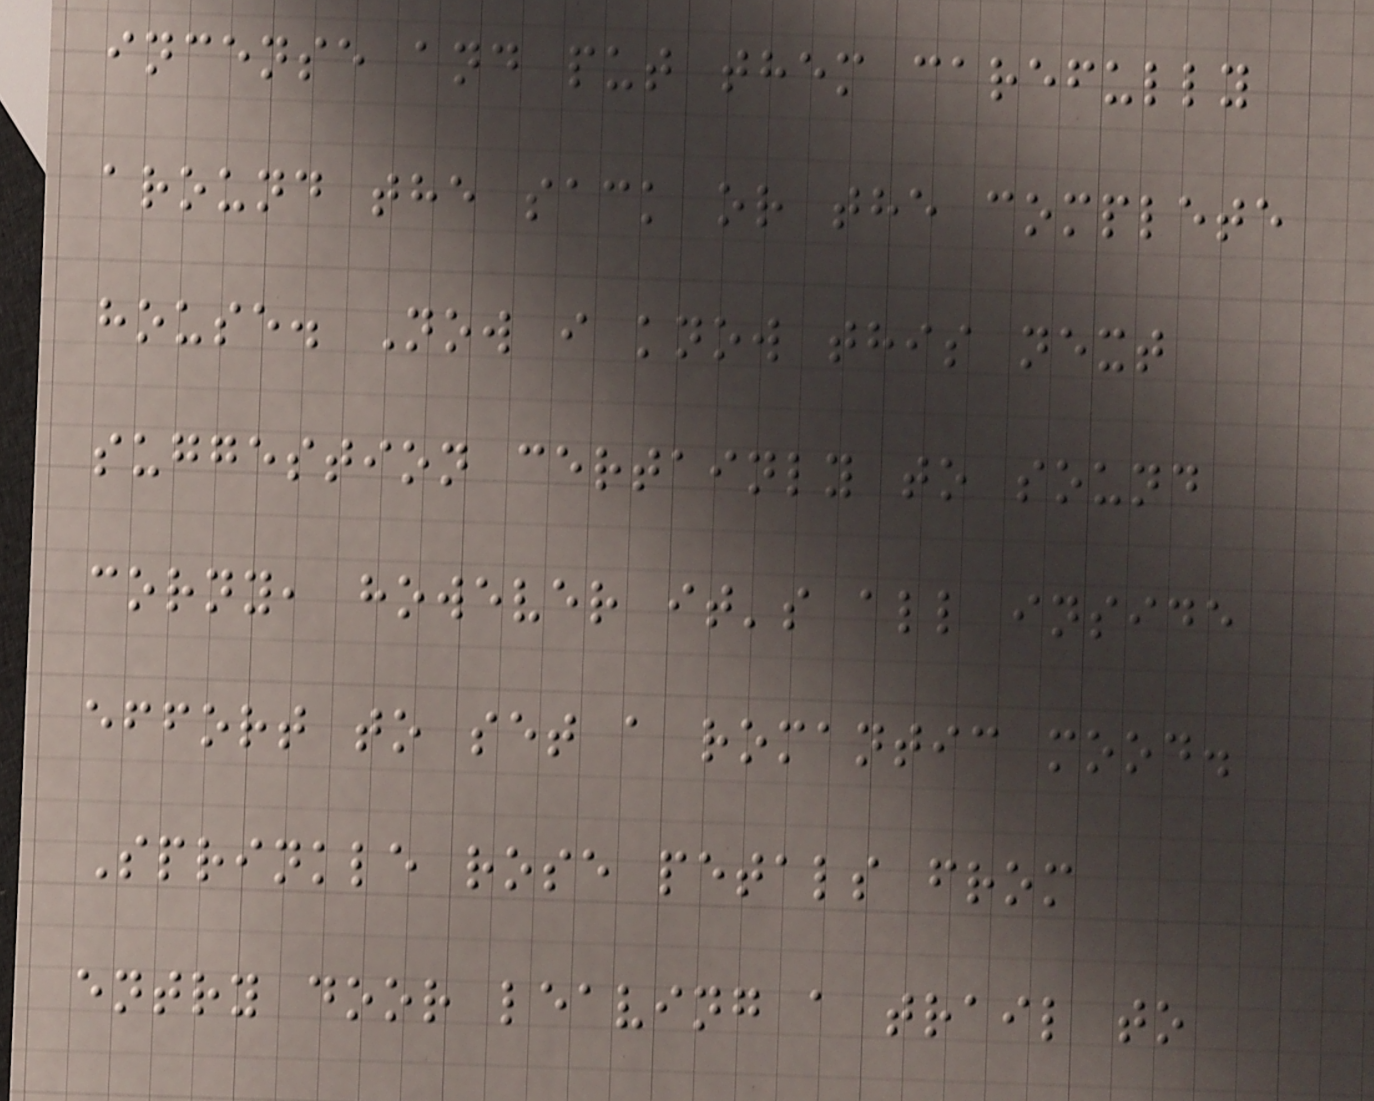incense and put them carefully
around the sack or the complete
house. Now i know this next
suggestion certainly to sound
corny, however it's all inside
effort to set a romantic mood.
Sprinkle rose petals from
entry door leaving a trail to
